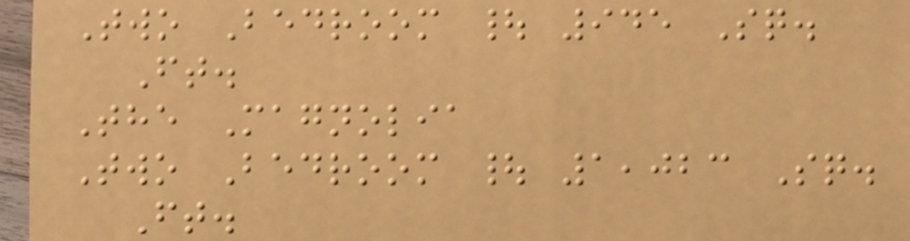Two Bedroom | 945 Sq.
Ft.
The Magnolia
Two Bedroom | 1,023 Sq.
Ft.
